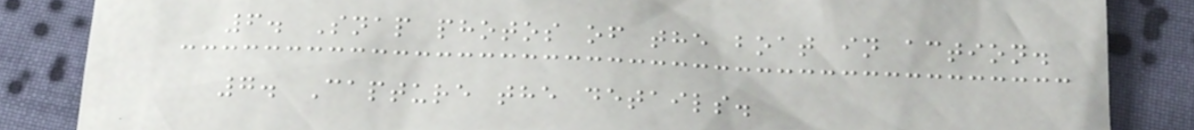6. Snap photos of the boat in action.
7. Capture the details.
